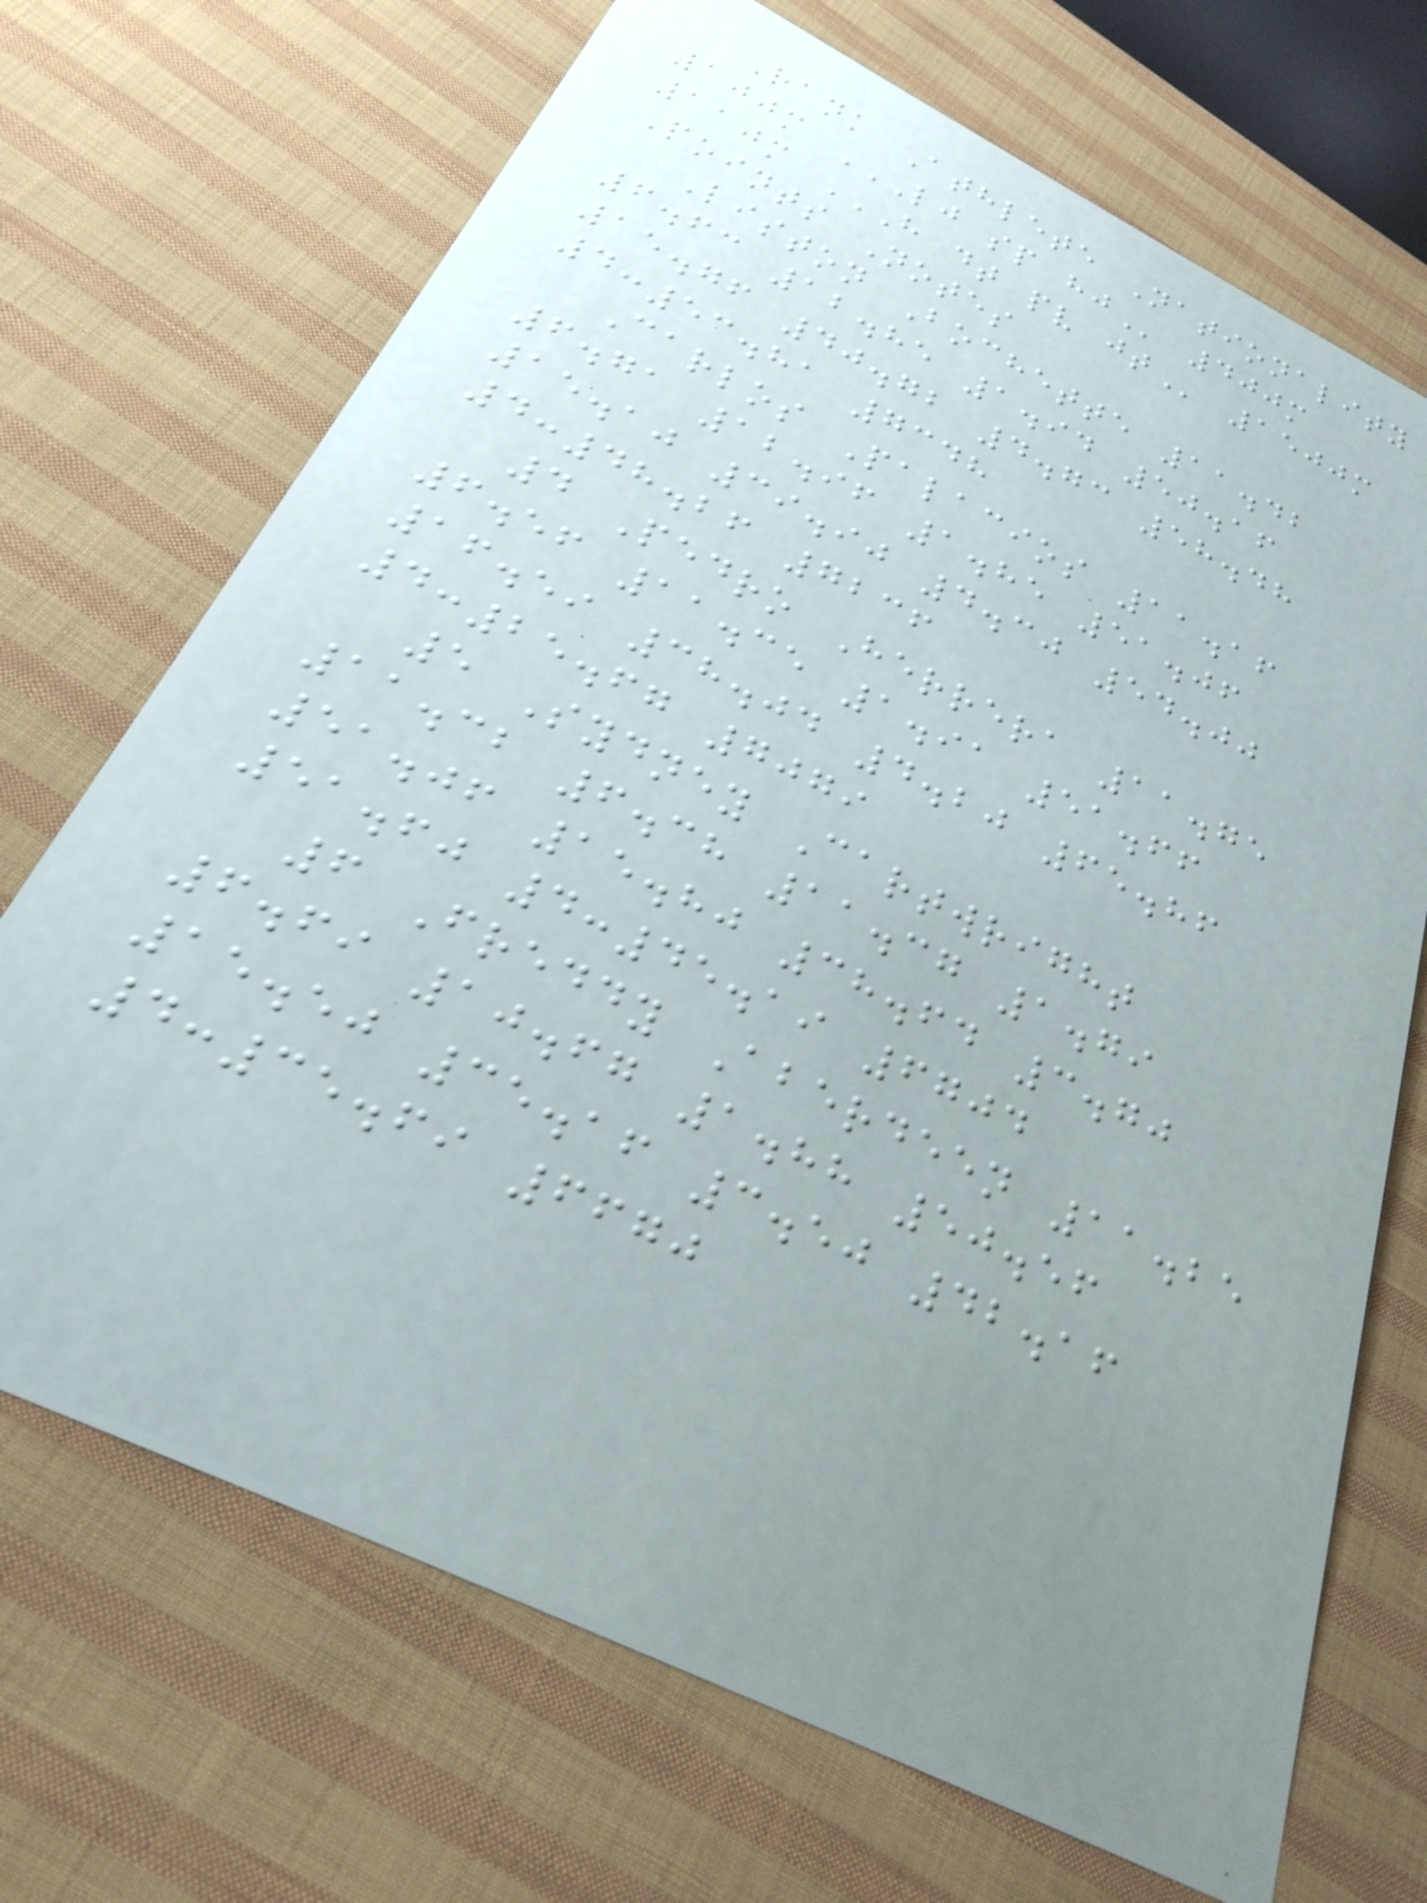Rank Athlete Nationality
100m LJ SP HJ 400m
110m H DT PV JT 1500m
Points Notes
Liston Bochette 11.42
6.63 12.85 1.94 50.16
15.76 40.72 4.73 58.48
4:53.81 7348
Carlos Palacios 11.16
6.71 12.96 1.85 51.06
15.10 39.90 4.30 54.00
4:48.26 7236
4 Pedro Herrera 11.75
6.56 11.35 1.91 51.66
16.59 38.04 4.20 65.86
4:25.67 7079
5 Sydney Cartwright
11.32 6.38 11.37 1.79
51.06 15.80 38.64 3.70
51.60 4:45.19 6704
6 Freddy Aberdeen 11.25
6.69 10.67 1.88 50.56
15.50 35.16 3.50 42.16
4:35.69 6670
